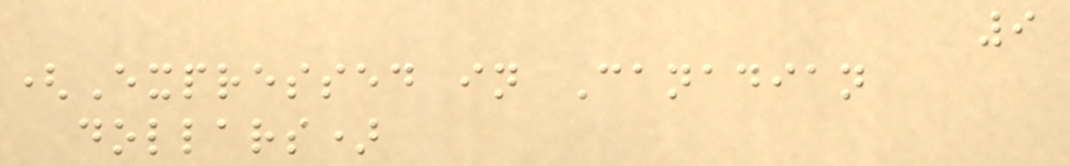9
(Expressed in Canadian
dollars)
